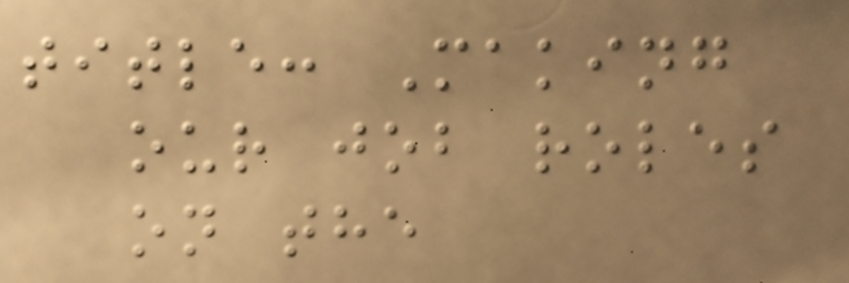title: Making
our job roles
on the
